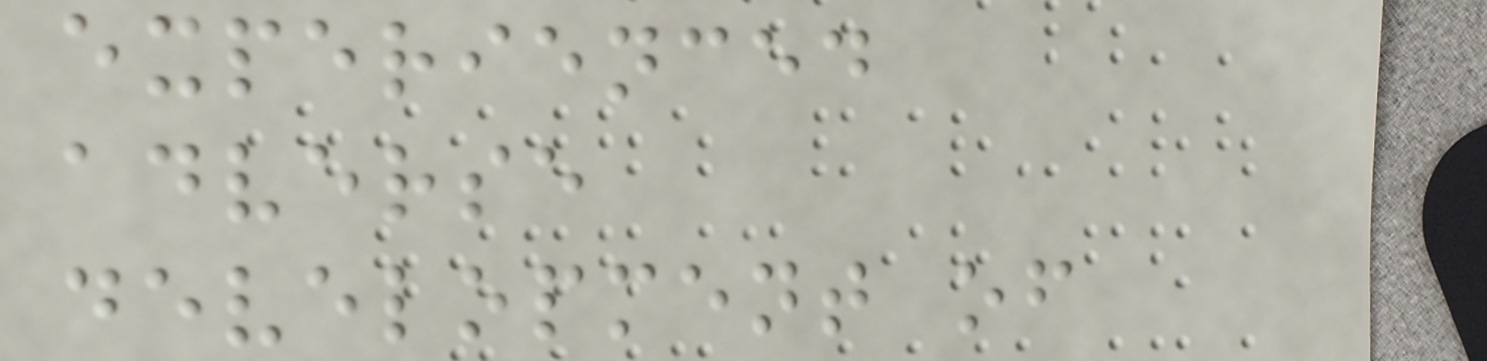experienced
adverse
development of
